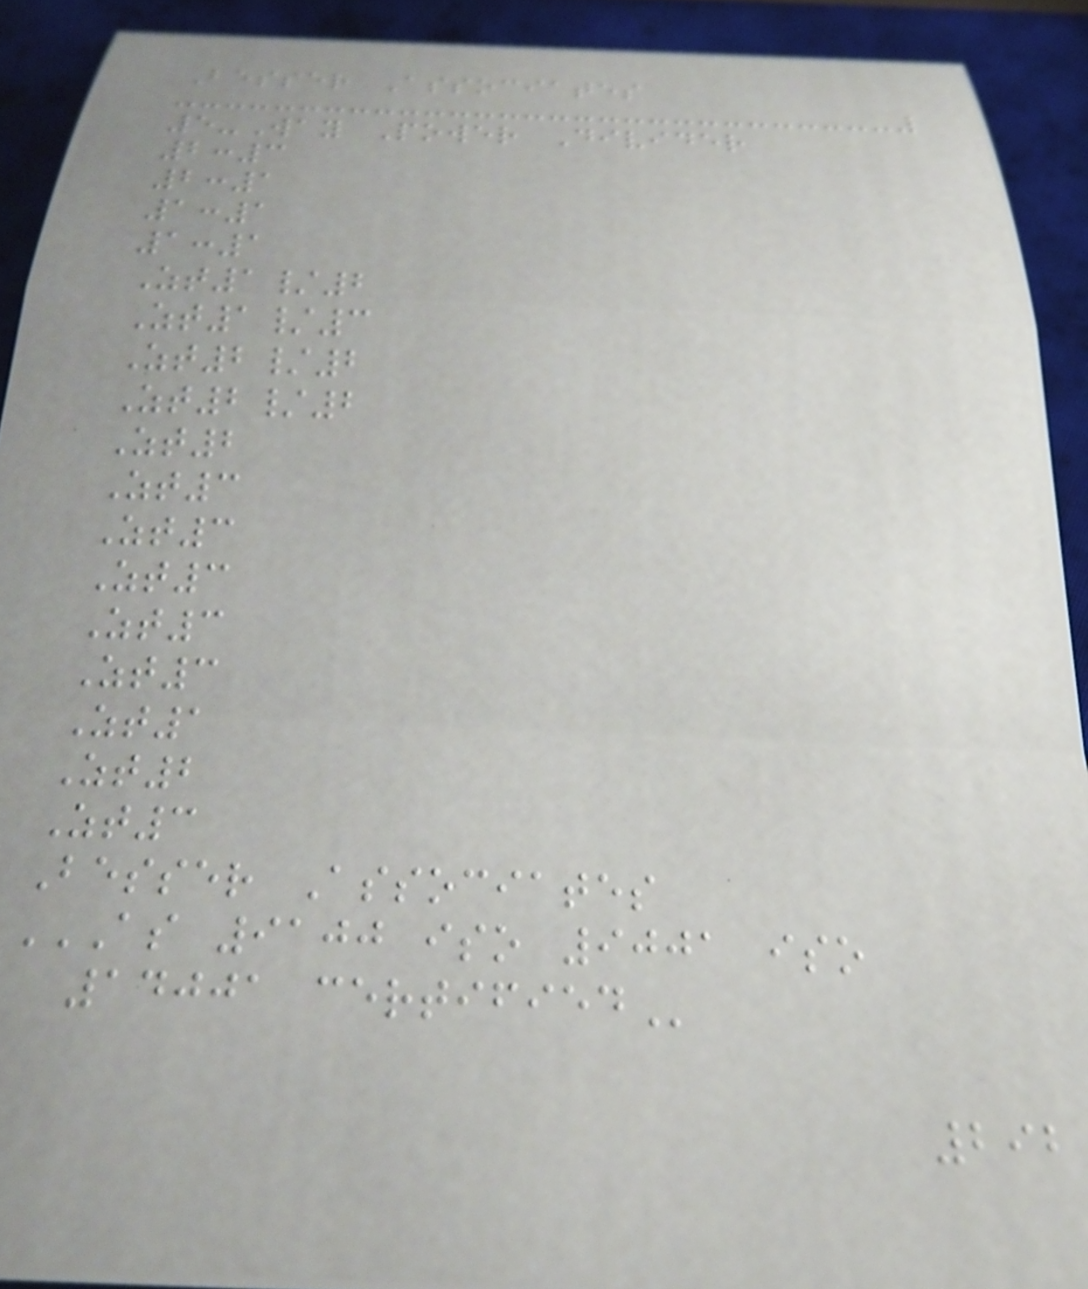Besser Associates
5-Way Power Divider
2:3
2:1
1:1
1:1
Zt1/2
Zt1/3
Zt2/2
Zt2/2
Zt2
Zt3
Zt3
Zt3
Zt3
Zt3
Zt1
Zt2
Zt3
Besser Associates
AS 9100 ISO 9001 ISO
14001 CERTIFIED
292
